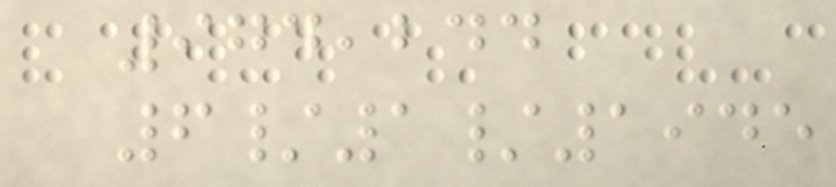974,244
6/1/1945
